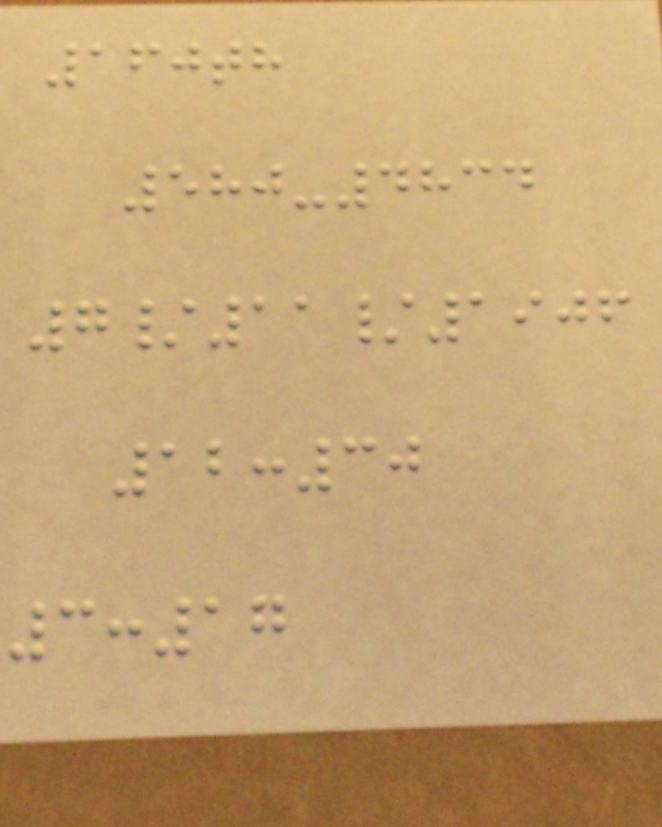160th
580-4834
7/11/1906
12:30
3:17
